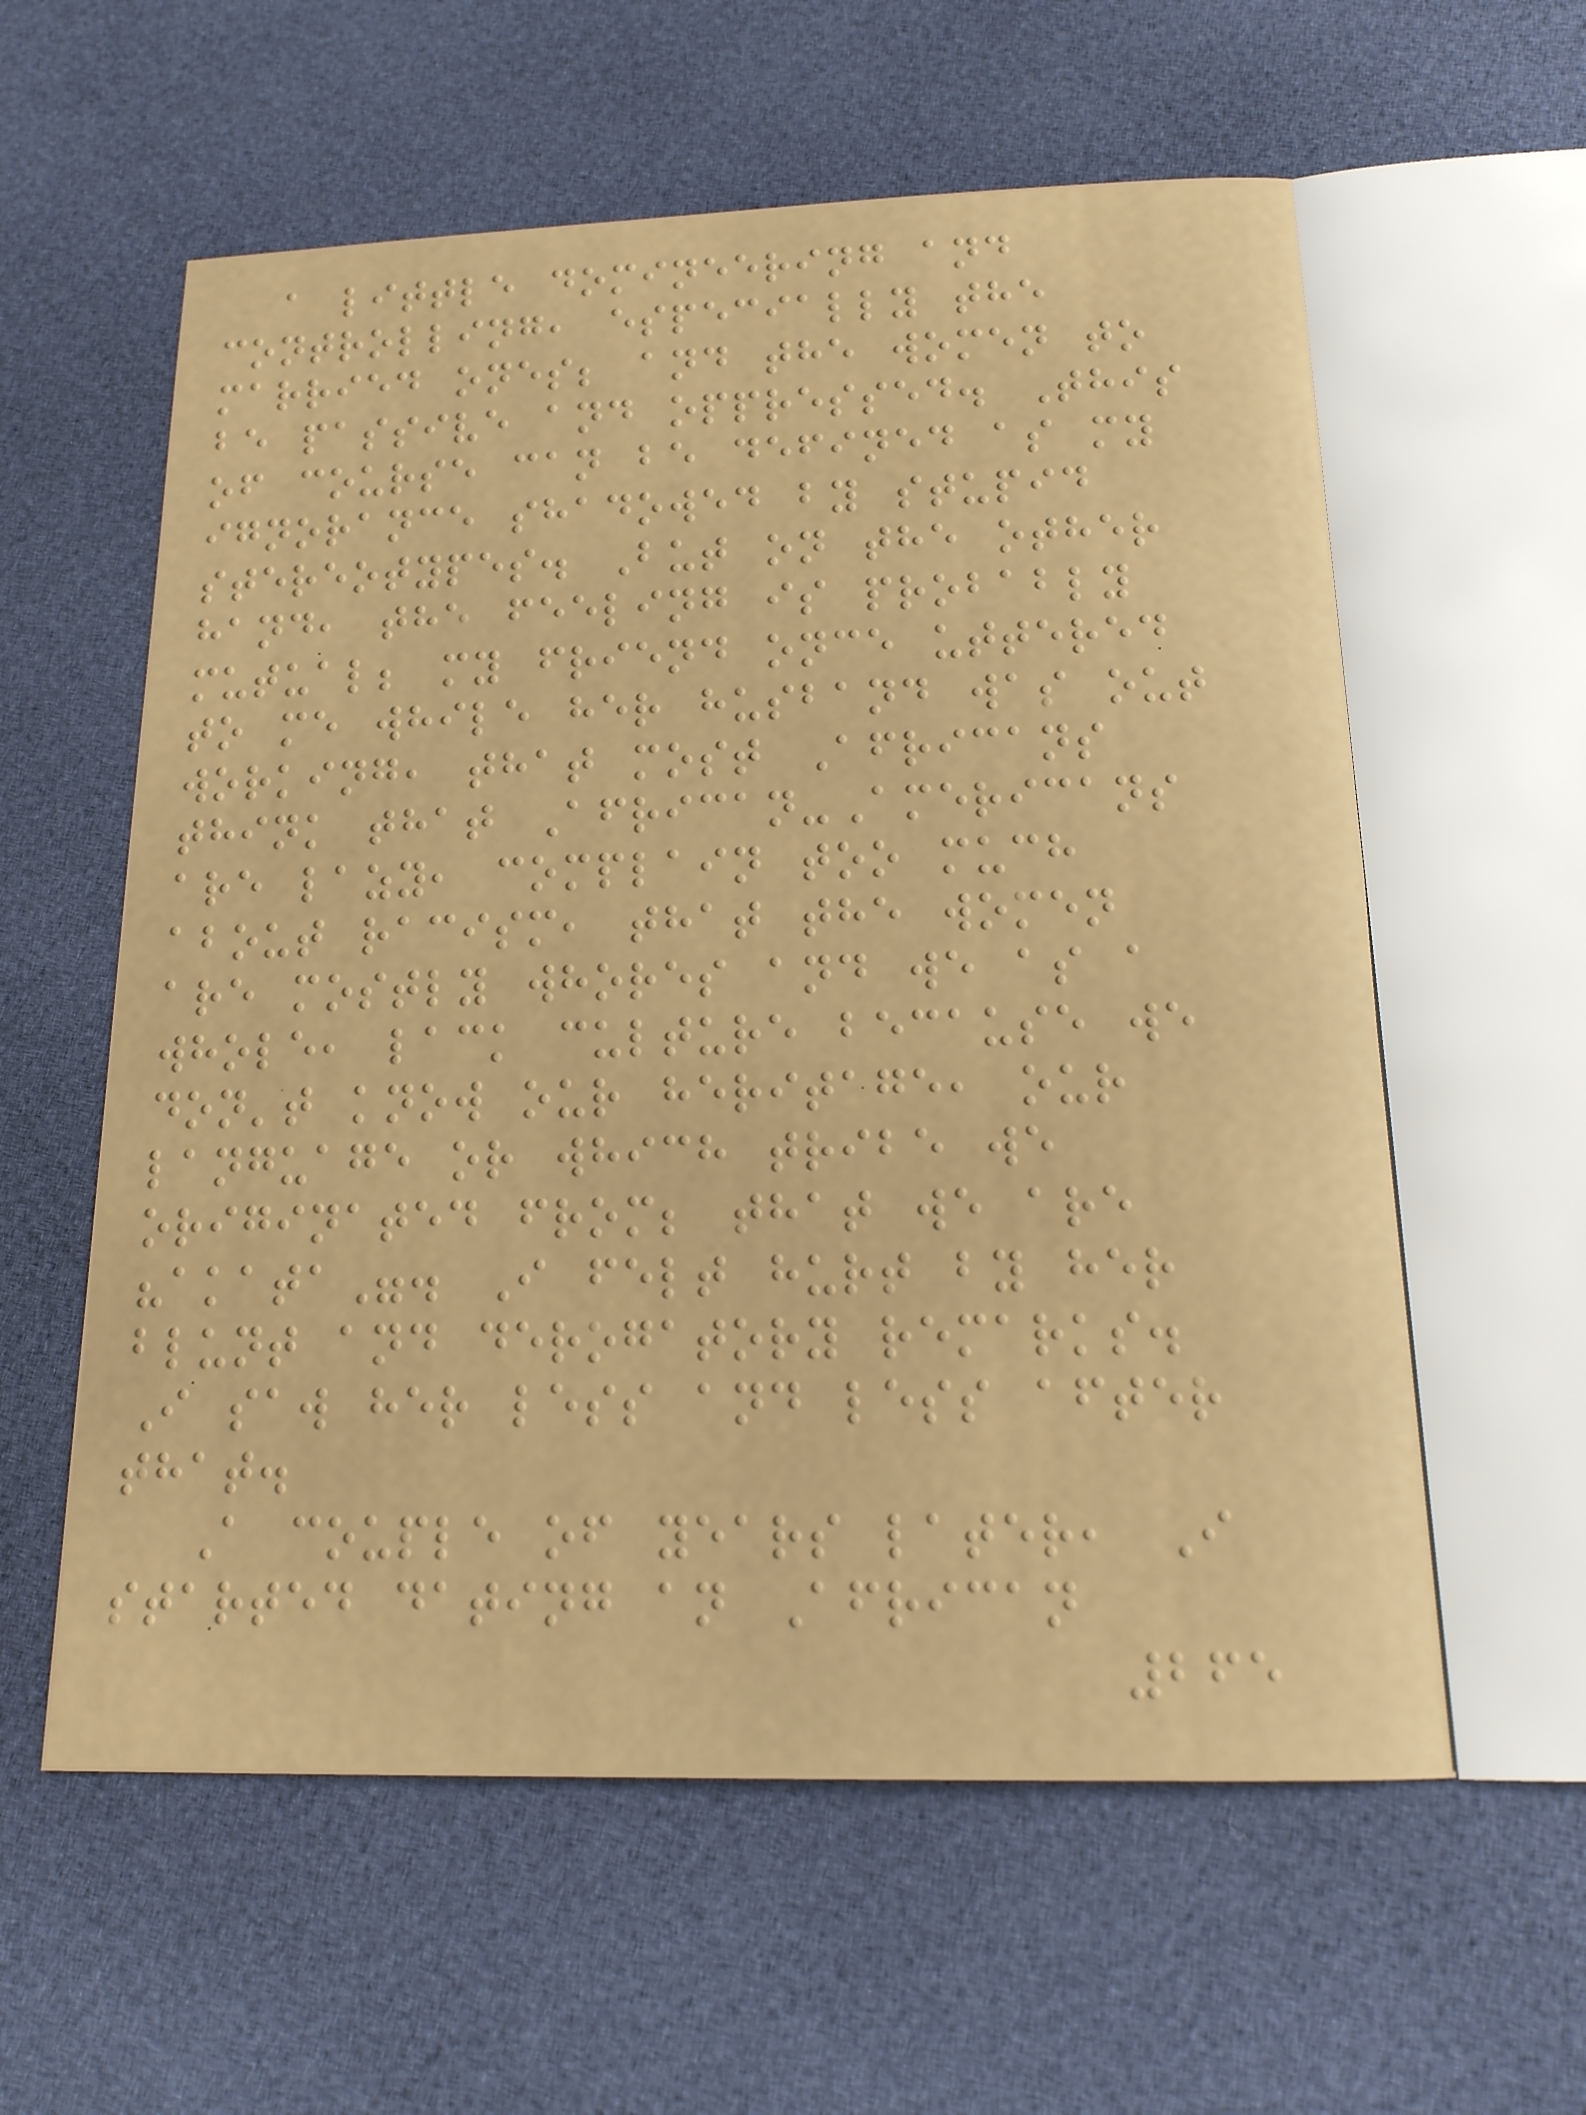a little domineering and
controlling, especially the
married ones; and the women to
be passive and oppressed. This
of course can be defined as my
ignorance shadowed by stupid
stereotypes. But on the other
hand, the feeling is probably
mutual; my friend once uttered
to me while her husband was out
working, that most Africans
think that African-Americans
are lazy, complain too much
about racism, that the women
are mostly whores and we as a
whole, lack culture because we
don't know our heritage, our
language or which tribe we
originated from; that we are
"akata". I felt hurt by her
blunt and derogatory remarks.
I saw her less and less after
that.
A couple of years later, I
started dating an African
265
